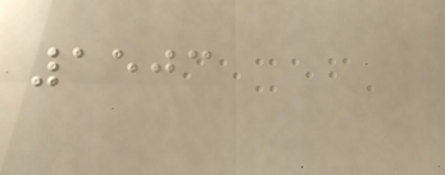1503
